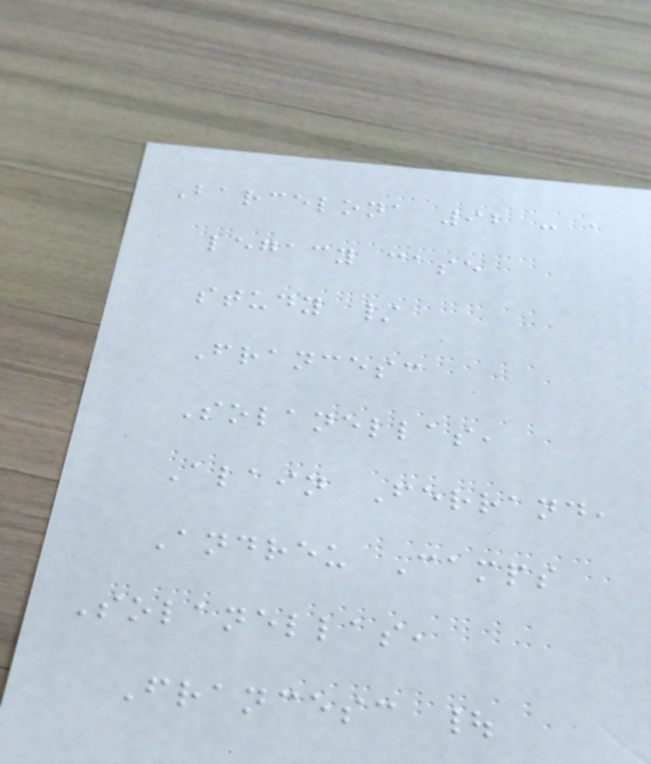Barcelona 92 : a
legacy case
study /
Francesc
Solanellas,
Alain Ferrand,
Andreu Camps
Solanellas,
Francesc |
